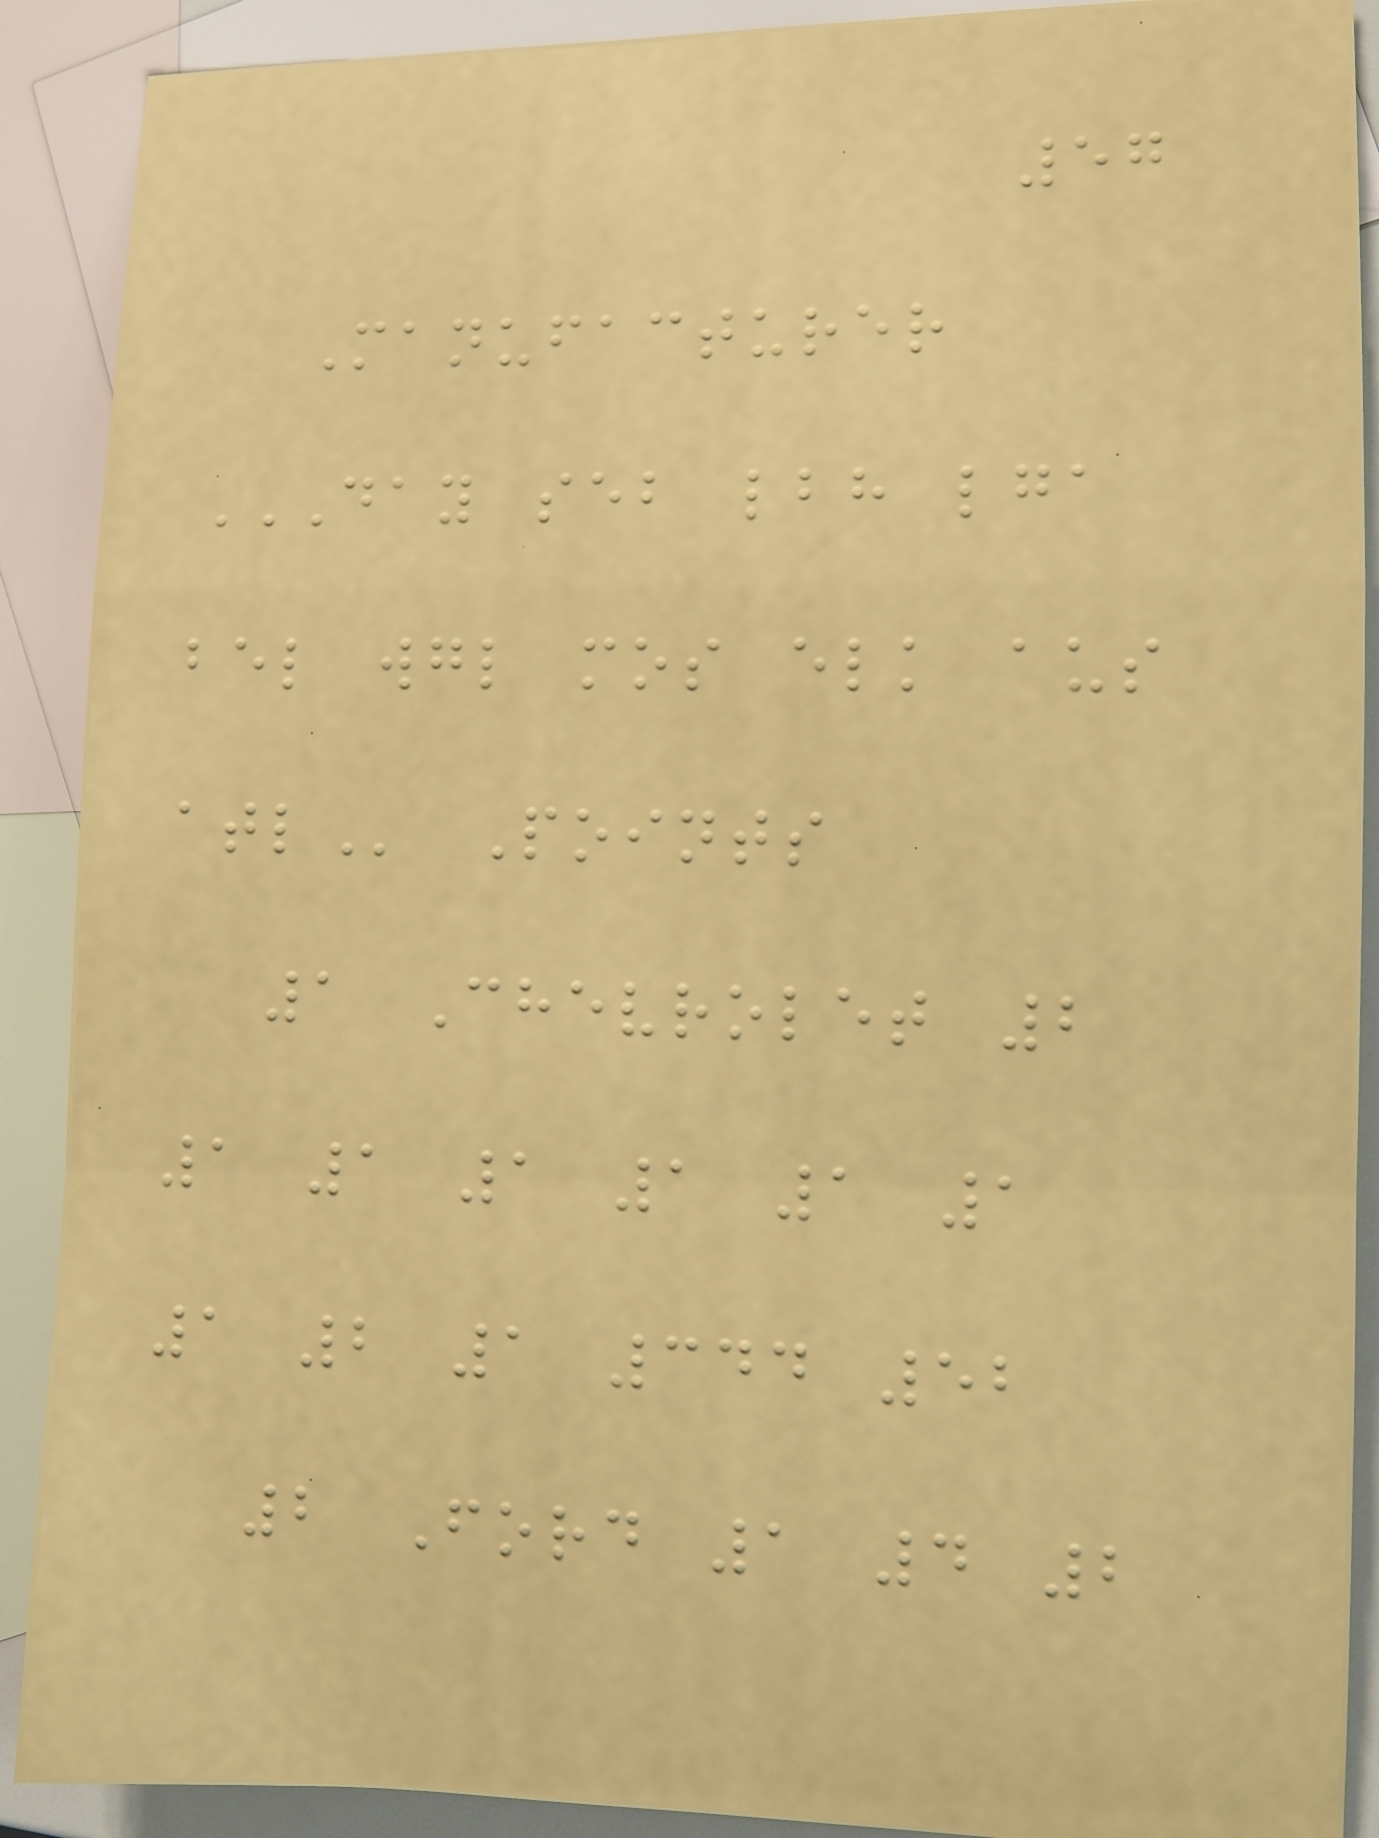57
Manufacturer
DAY SEB LBH LGA
BEL WGL MOS ELK AUS
ATL Points
1 Chevrolet 2
1 1 1 1 1 1
1 2 1 344 52
2 Ford 1 4 2
